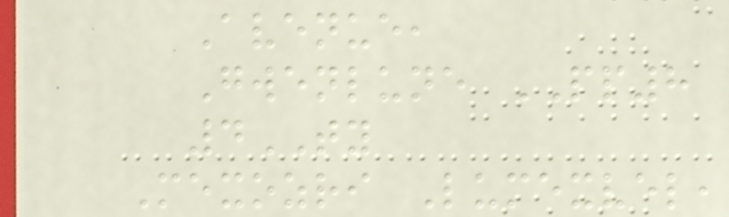Avenue,
Gwenlune PP8
4TY
Mexozri Lumexvel,
